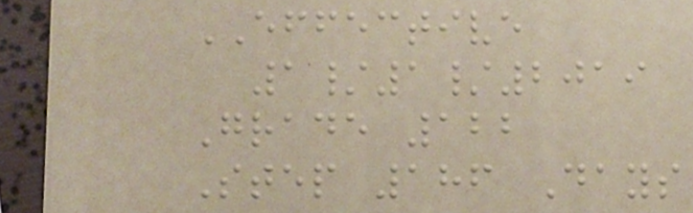EFFECTIVE
1/1/2019
Grade 122
Step 186 Days
